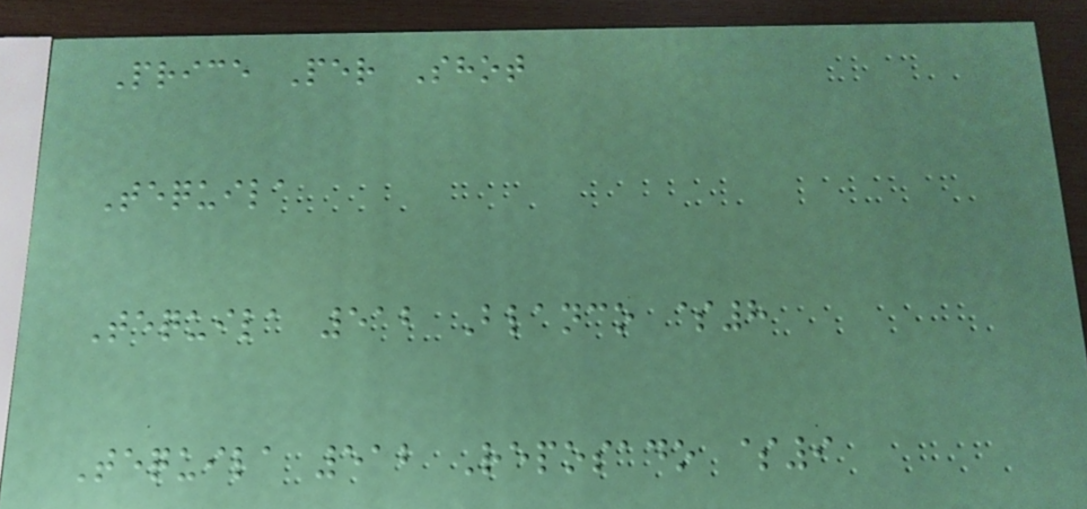Price Per Shot
Tequila
Tequila 512 Blanco $8
Tequila 512 Reposado $9
